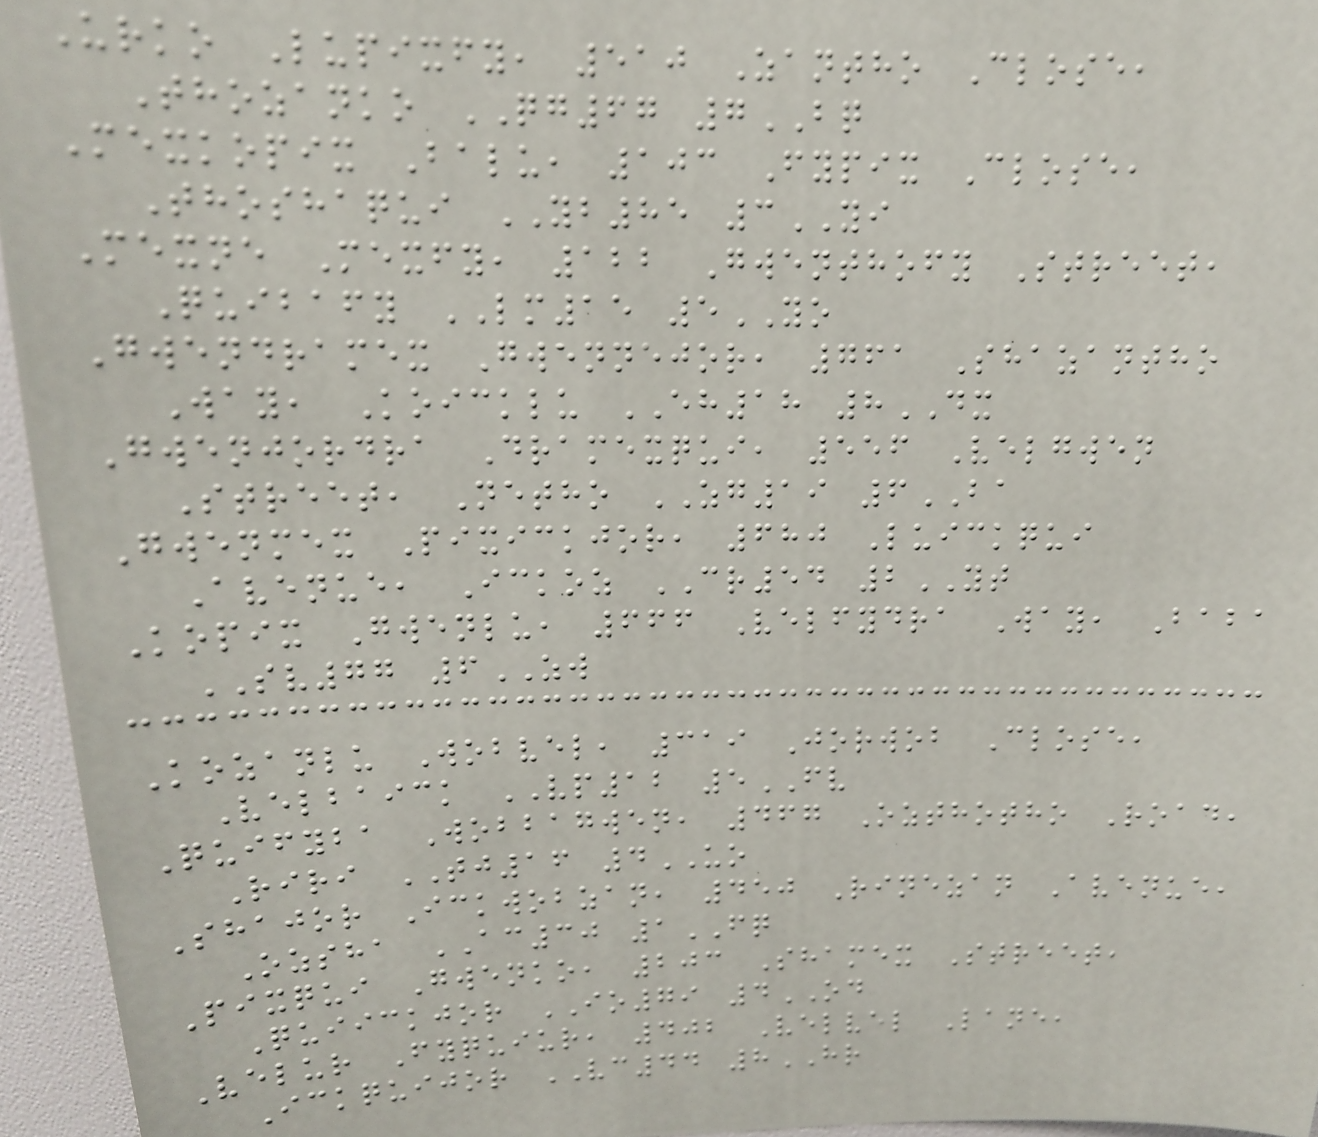Urko Lupixfy, 510 Zantho Close,
Thozanko QG67 7BQ
Mexkopix Balu, 103 Fypix Close,
Thoshaqui YB85 3YI
Mexne Mexfy, 122 Gwenthofy Street,
Quibafy LM15 5YO
Gwendramex Gwennejor, 761 Shazantho
Way, Koicklu EH18 8DX
Gwenjordra Dramexqui, 556 Velgwen
Street, Netho ZG19 6BA
Gwenmex Pixickjor, 680 Luickqui
Avenue, Ickoz CR54 2YT
Kopix Gwenlu, 666 Velfydra Way, Baba
SV77 6ZW
Kozanlu Wobvel, 319 Jorwob Close,
Velbaick VP12 5FV
Quifyba Wobbagwen, 467 Ozthotho Road,
Riri TJ16 4UO
Shajor Ickwobzan, 450 Rinezan Avenue,
Ozsha AC30 1FQ
Pixqui Gwenko, 203 Shamex Street,
Quiickjor IO79 4OD
Velur Fyquiur, 402 Velvel Lane,
Ickquijor VC44 8HR
